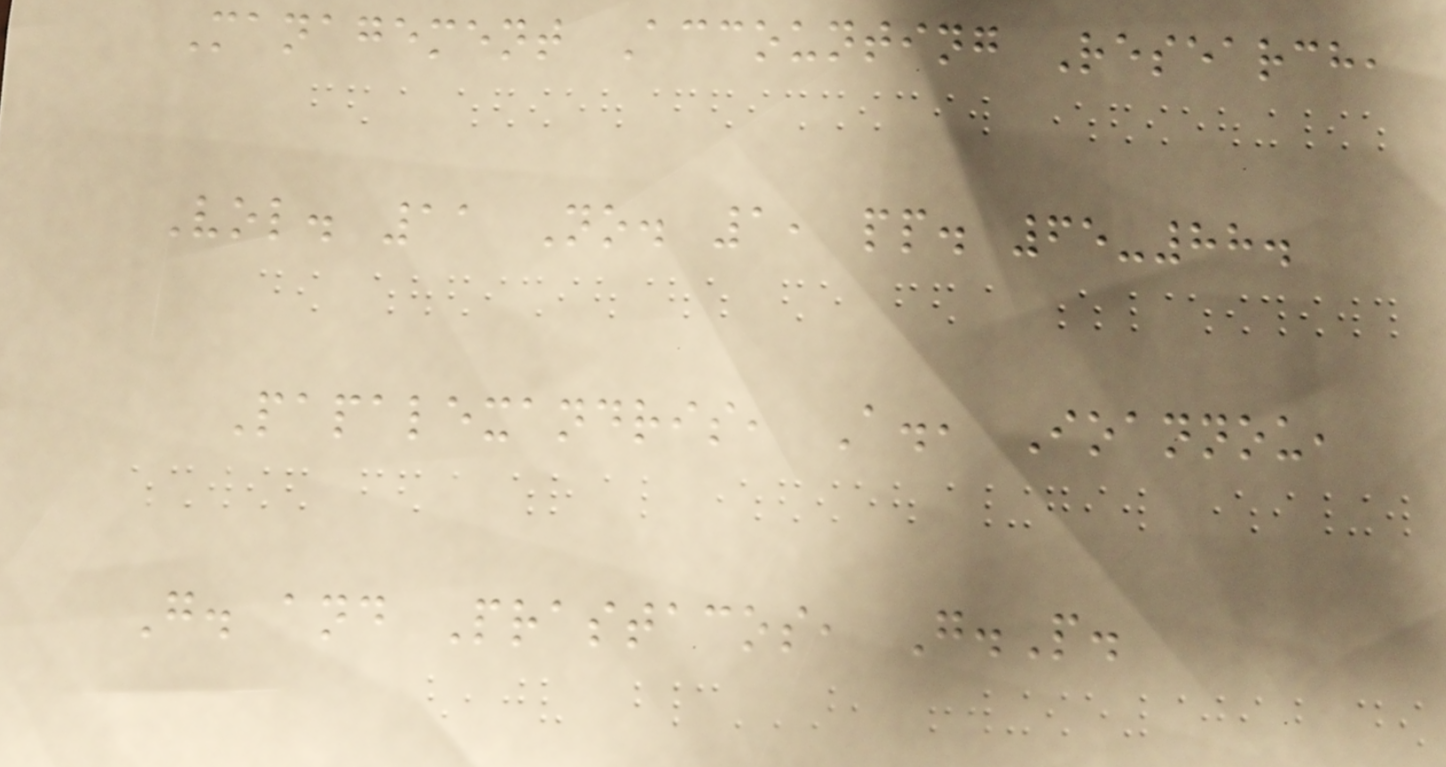Management Accounting Research,
Vol. 11 No. 1, pp. 65-88.
Papalexandris, A., Ioannou,
G. and Prastacos, G.P.
